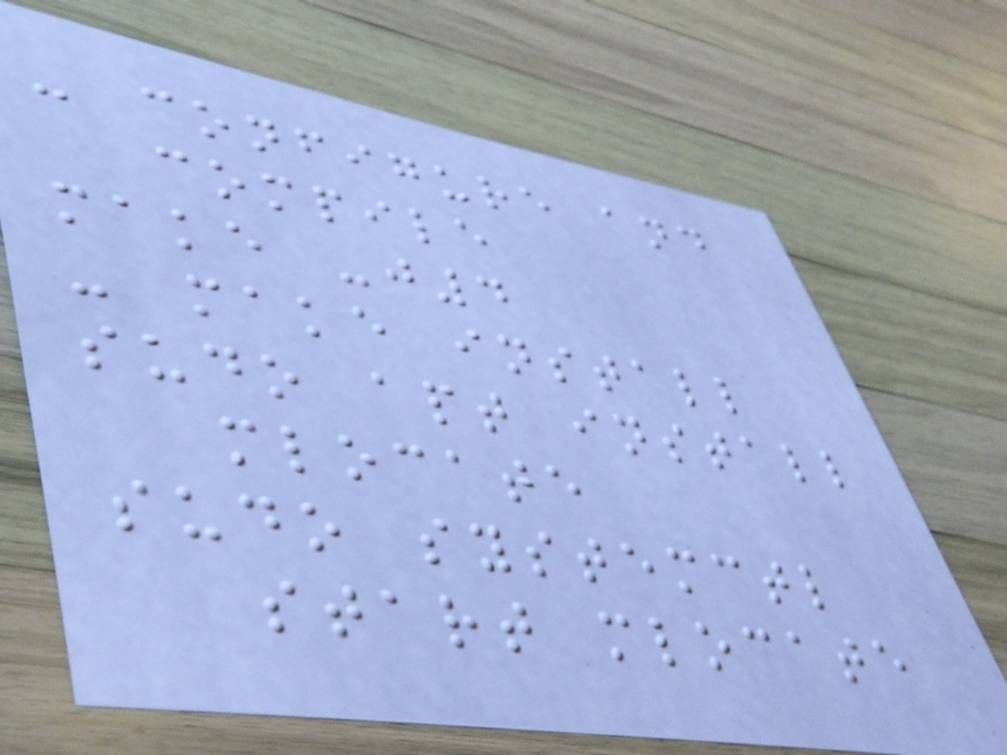- configure and
compile
make -j4
- make install
sudo apt install
mlocate
sudo systemctl
start mlocate
